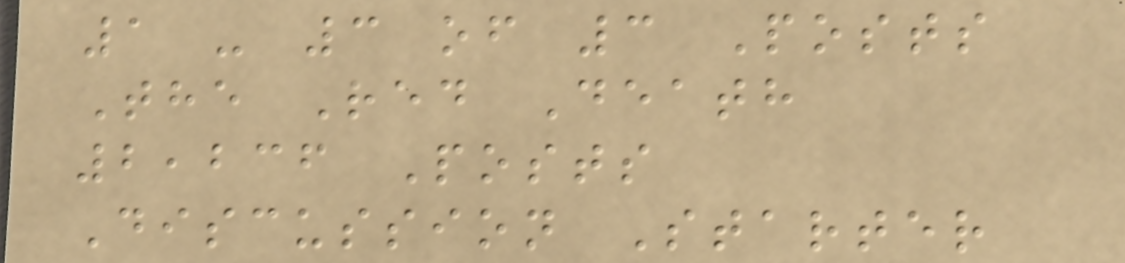1 - 3 of 3 Posts
The Red Death
2,236 Posts
Discussion Starter
